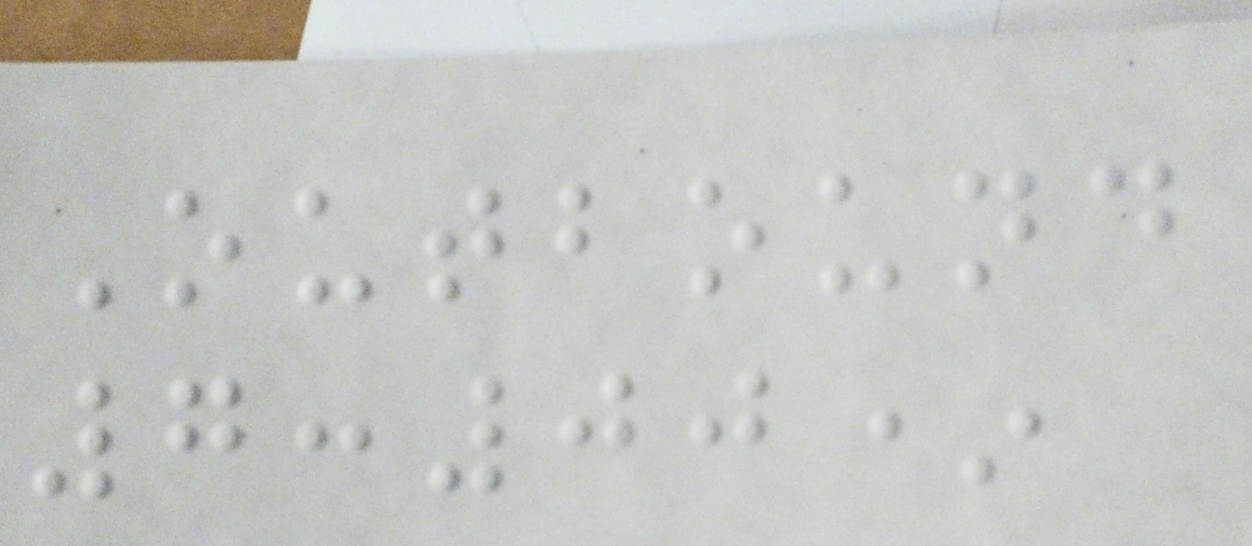Outbound
7:00*
